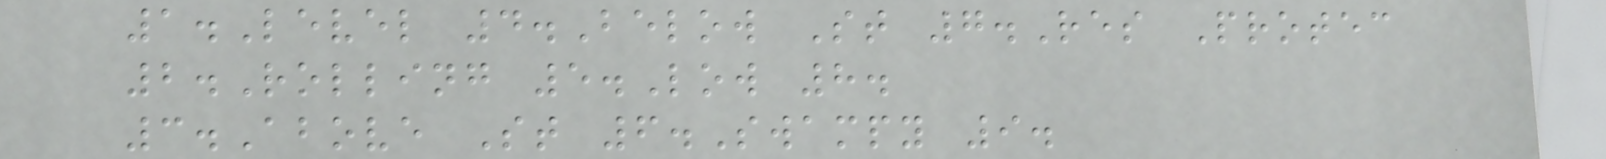1.Level 4.Below St 7.Res Protec
2.Rolling 5.Low 8.
3.Above St 6.Swampy 9.
